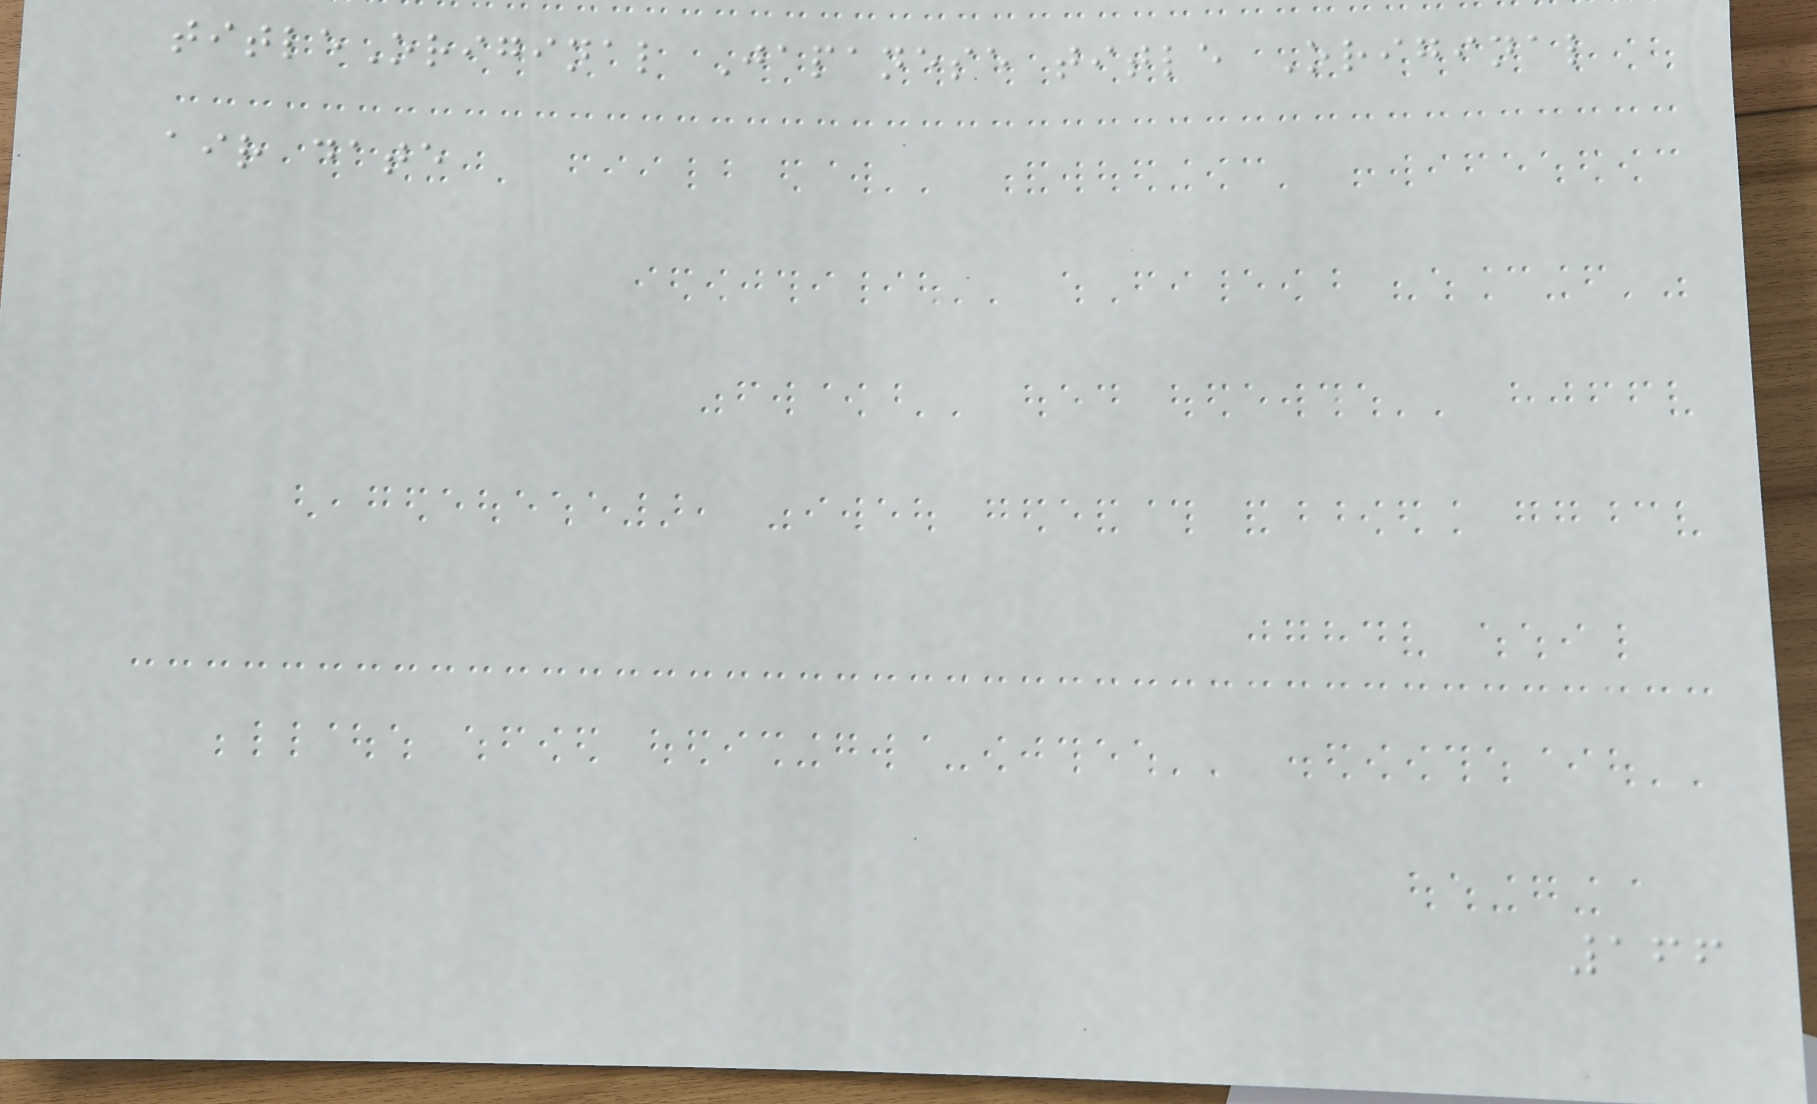titleOriginal Japanese title Original
air date
166
